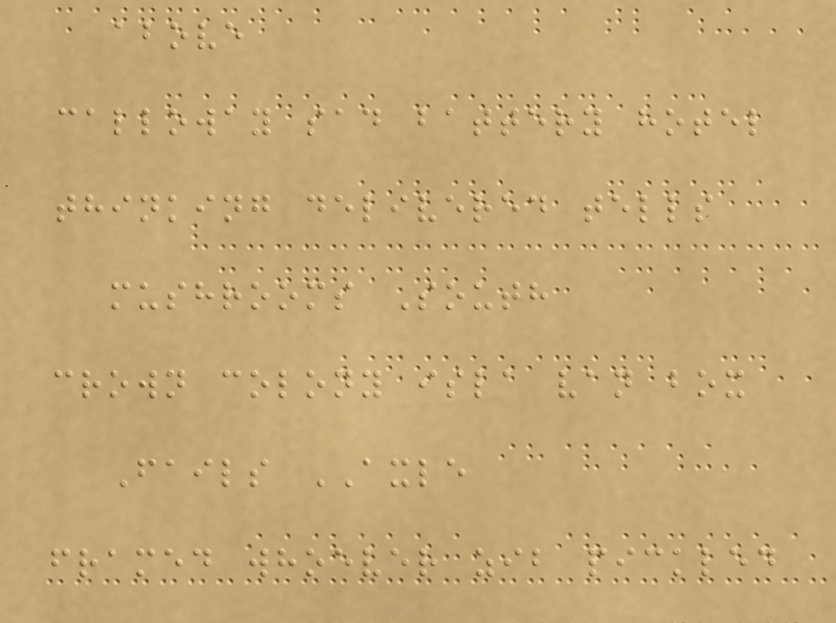above
calloway sad battery hotel
thinking delivered tells
mushrooms South
crown colony isla van box
Fails AXLE
framed whoever zib pickled
